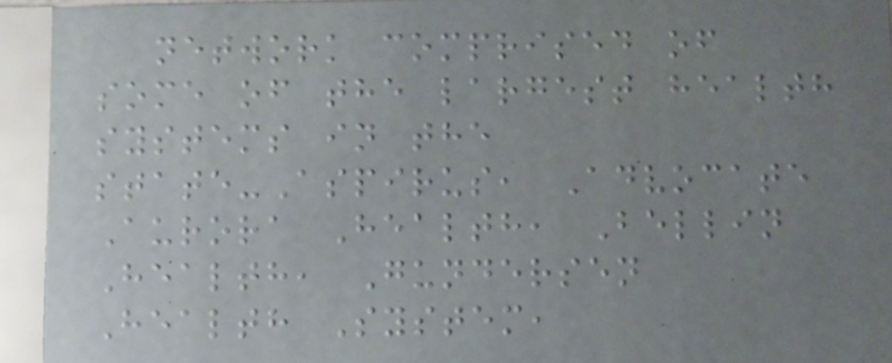network comprised of
some of the largest health
systems in the
state-Aspirus, Advocate
Aurora Health, Bellin
Health, Gundersen
Health System,
